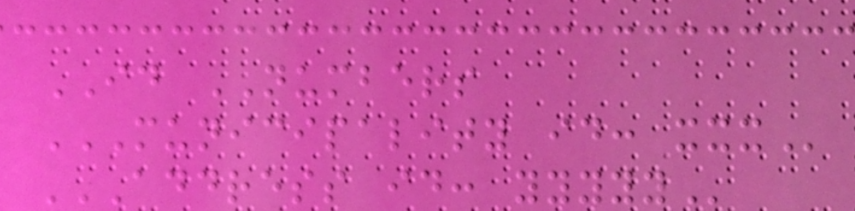ID NUMBERS
MUNICIPALITY ID: XXX
ADDRESS ID: YYYYY
